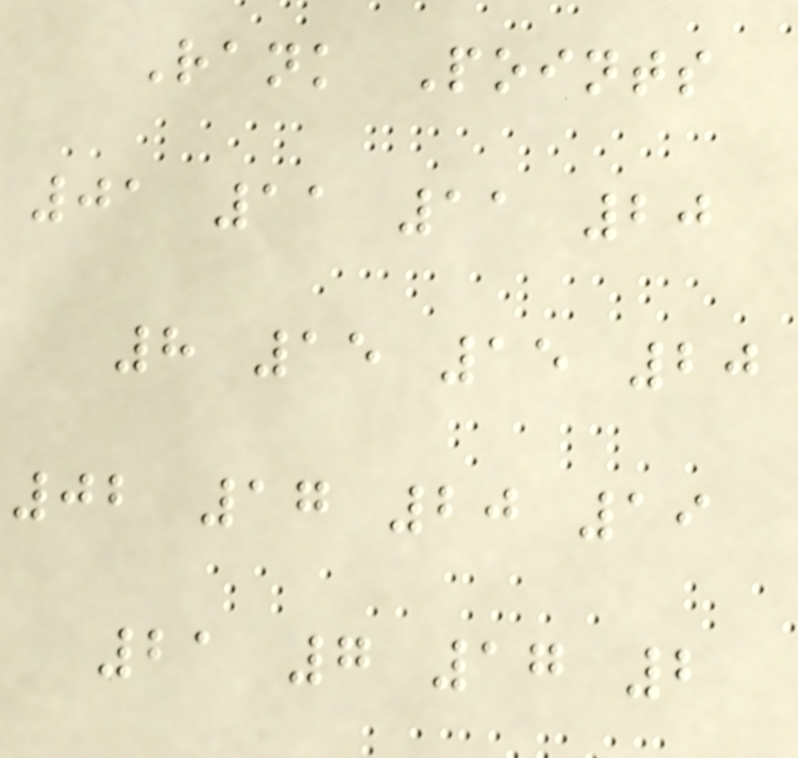Rank Points
01 11 11 20
8 15 15 20
02 17 20 19
21 7 17 2
